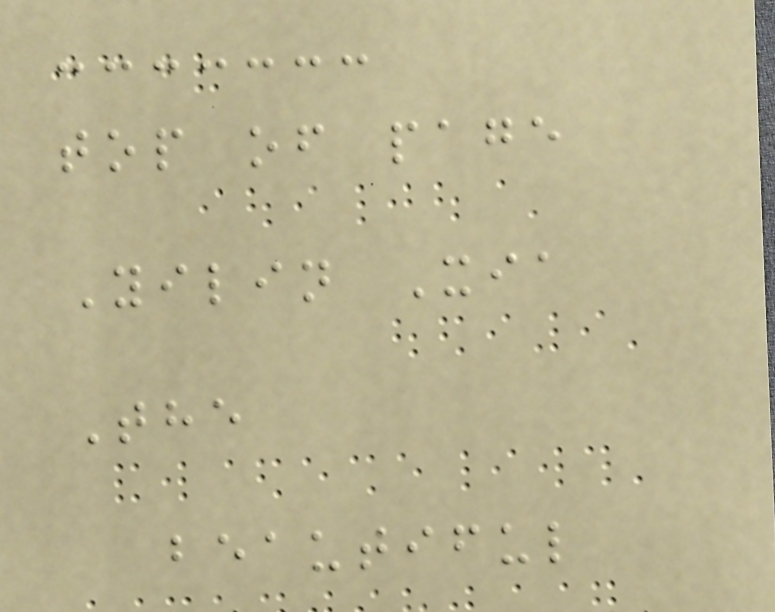top of page
Yilin Xia
The
beautiful
